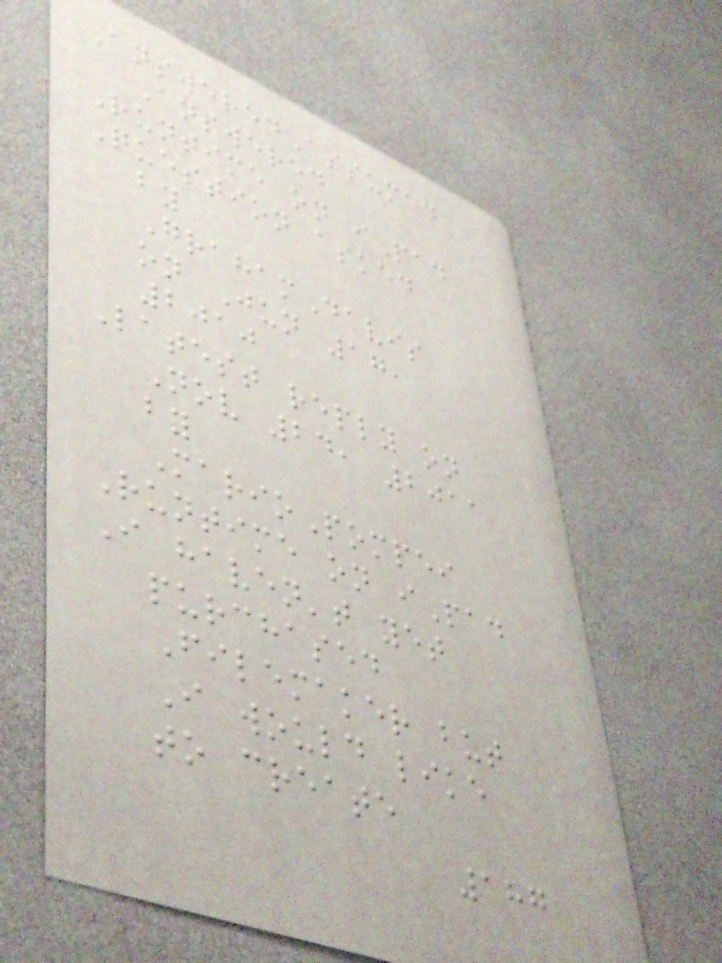AnsweredAssumed
Answered
Runtime on iPad
Question asked
by
GrahamDavis
on Jun 17,
2010
Latest reply on
Nov 24, 2011
by
MarioPompei
Runtime on iPad
I haven't yet
purchased
Filemaker but
I would like
to create
187
